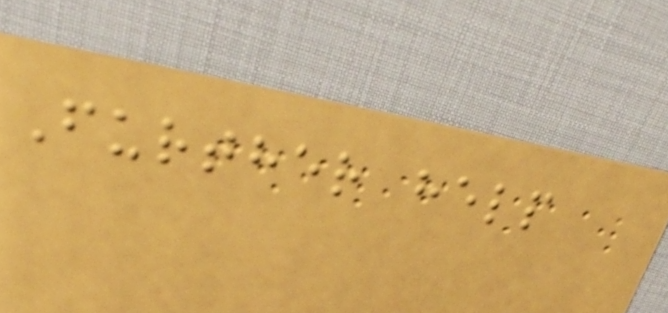Further help
